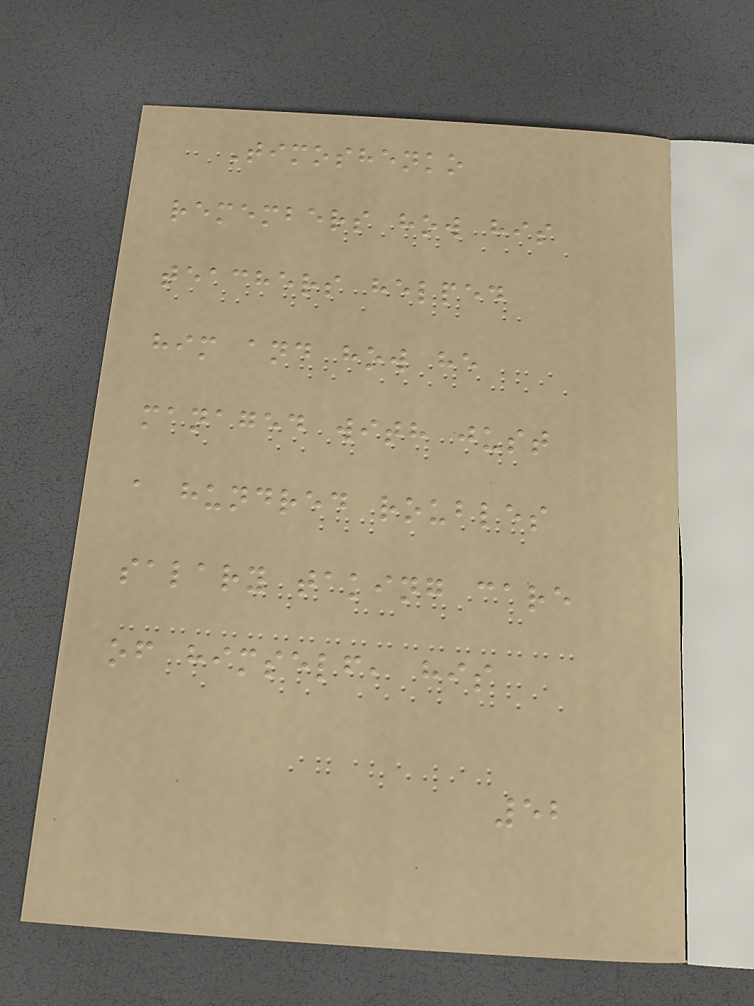Timoshenko
remembers how his
teachers helped
him and how he
managed with just
a hundred roubles
salary taking care
of himself, his
52
